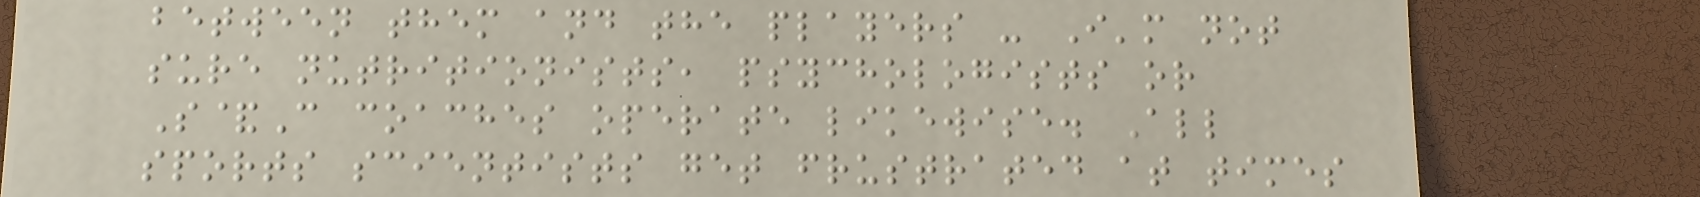between them and the players - I'm not
sure nutritionists, psychologists or
S&C coaches operate likewise. All
sports scientists get frustrated at times
